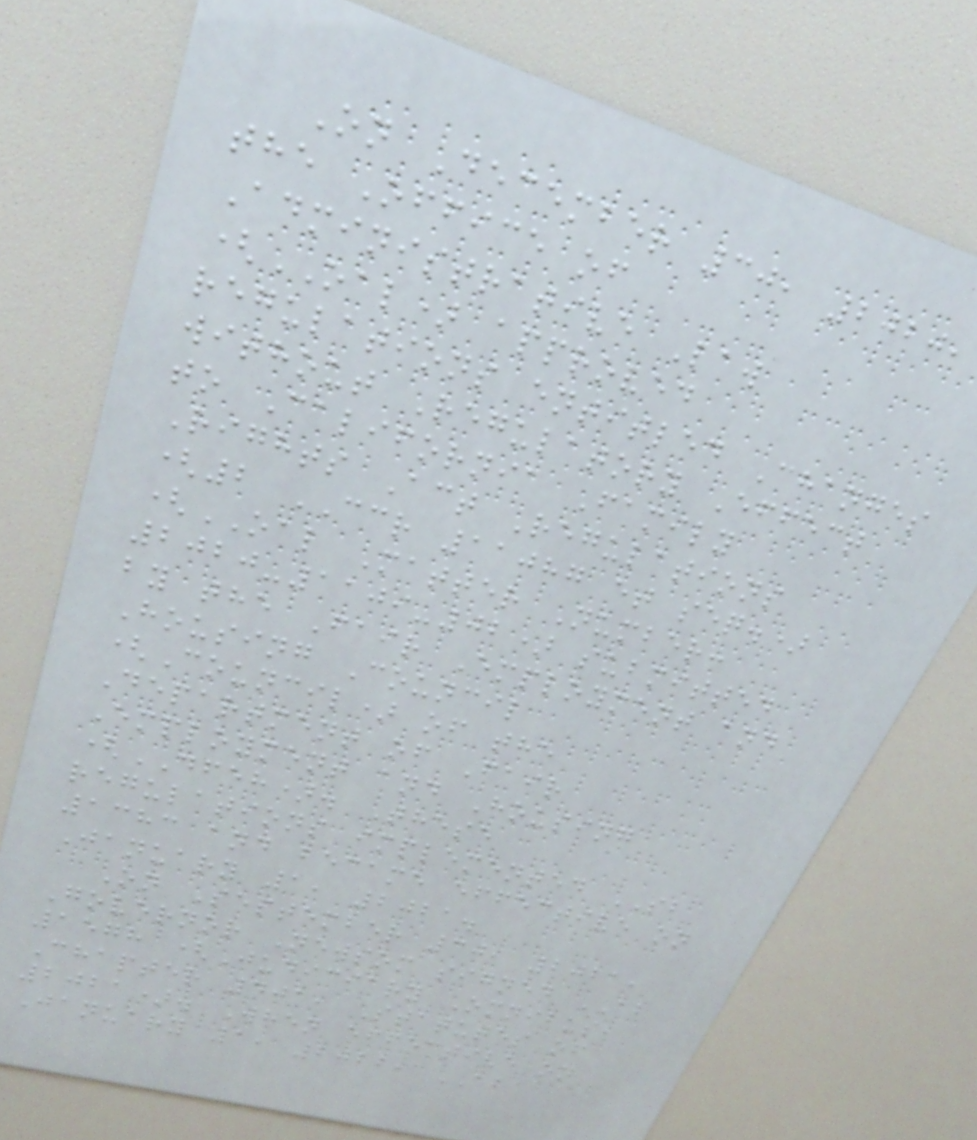On December 30, 2020,
the Office of
Administrative Law
(OAL) approved
regulations entitled Changes
without Regulatory Effect
to California Family
Rights Act Regulations
(2 CCR 11087 et seq.)
(OAL Matter Number:
2020-1109-02) submitted
by the Fair Employment and
Housing Council
(Council) of the
Department of Fair
Employment and Housing
(DFEH). These
regulations implemented SB
1383 and became effective on
January 1, 2021.
On September 30, 2021,
Governor Newsom signed AB
1578 (Judiciary Omnibus,
Chapter 401, Statutes of
2021). When effective on
January 1, 2022, AB
